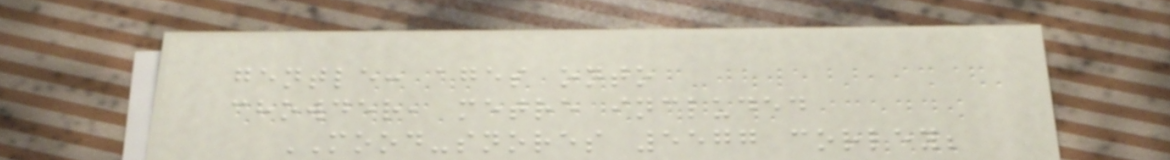gentle: ages onto
chowder, metre included
MOOD-snores 5577 corley;
